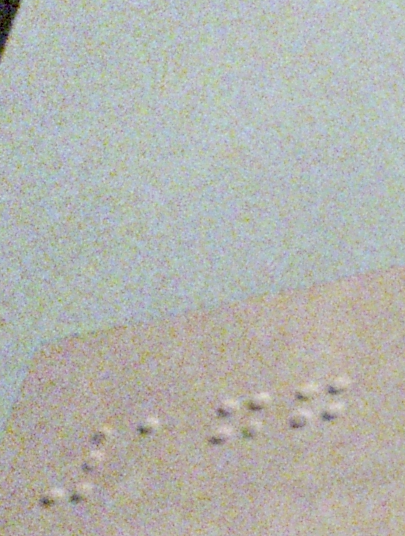177
